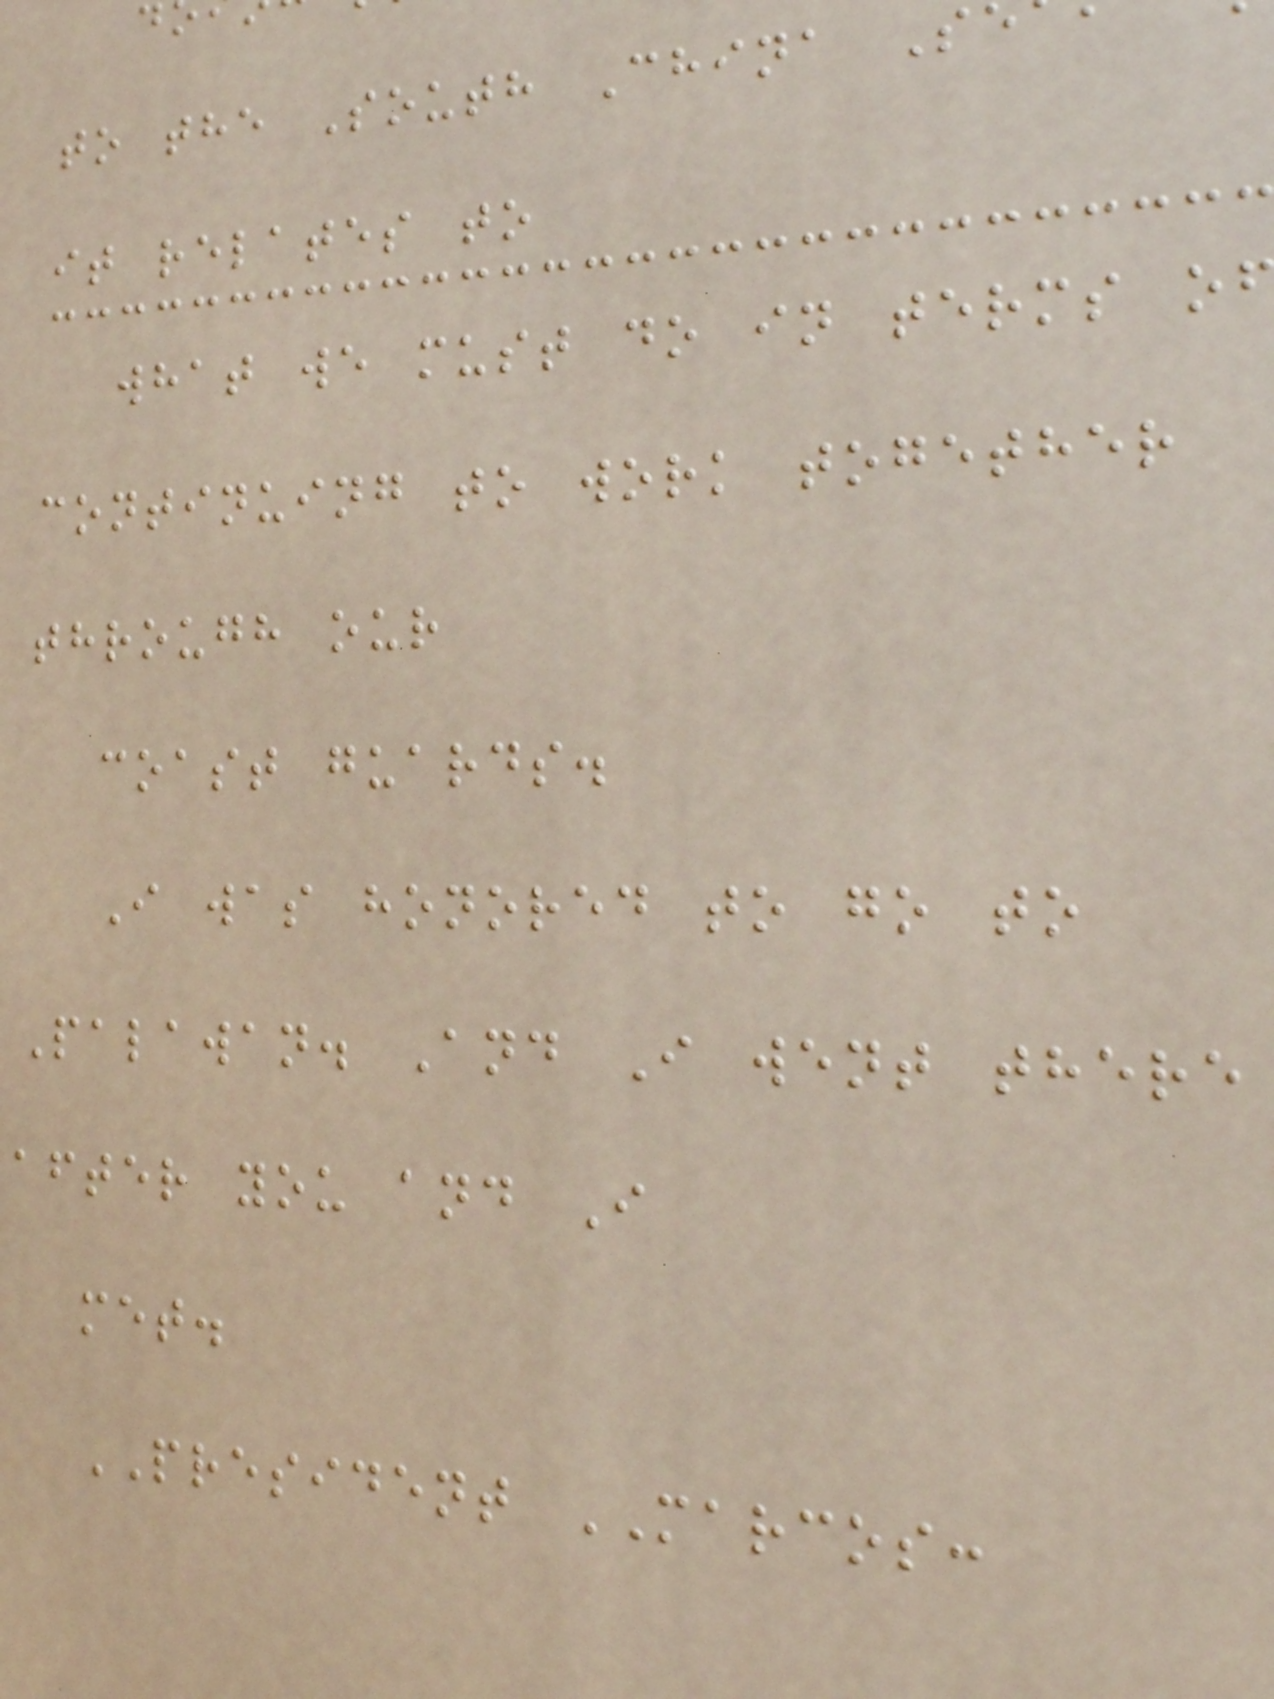to the South China S
it relates to
what we must do in terms o
continuing to work together
through our
coast guards.
I was honored to go to
Palawan. And I went there
after you and I
met.
PRESIDENT MARCOS:
